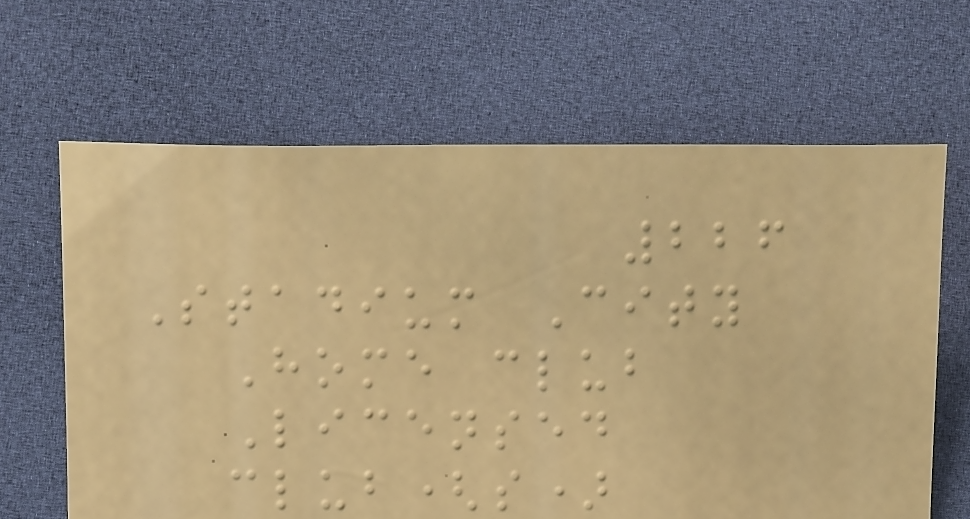226
Stadium City
Home club
Licensed
club(s)
